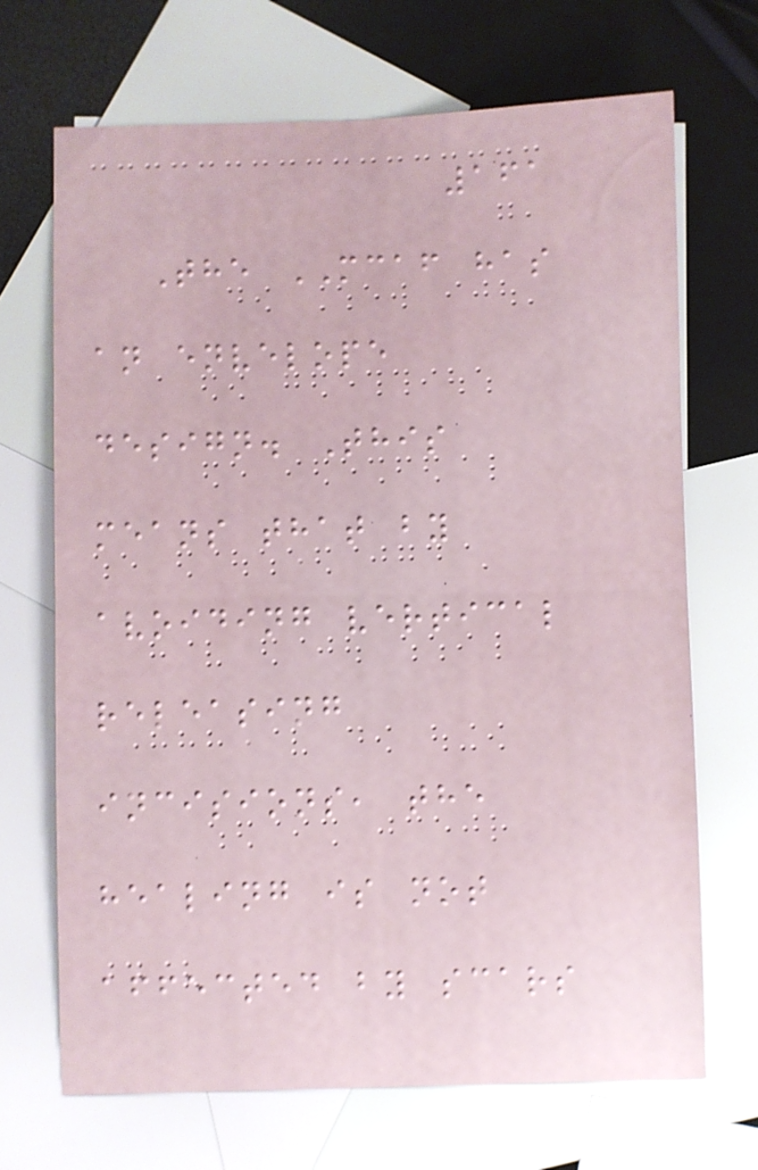161
The MCAF has
an envelope
design. This
means that by
avoiding vertical
releasing
incisions, the
healing is not
affected by scars
